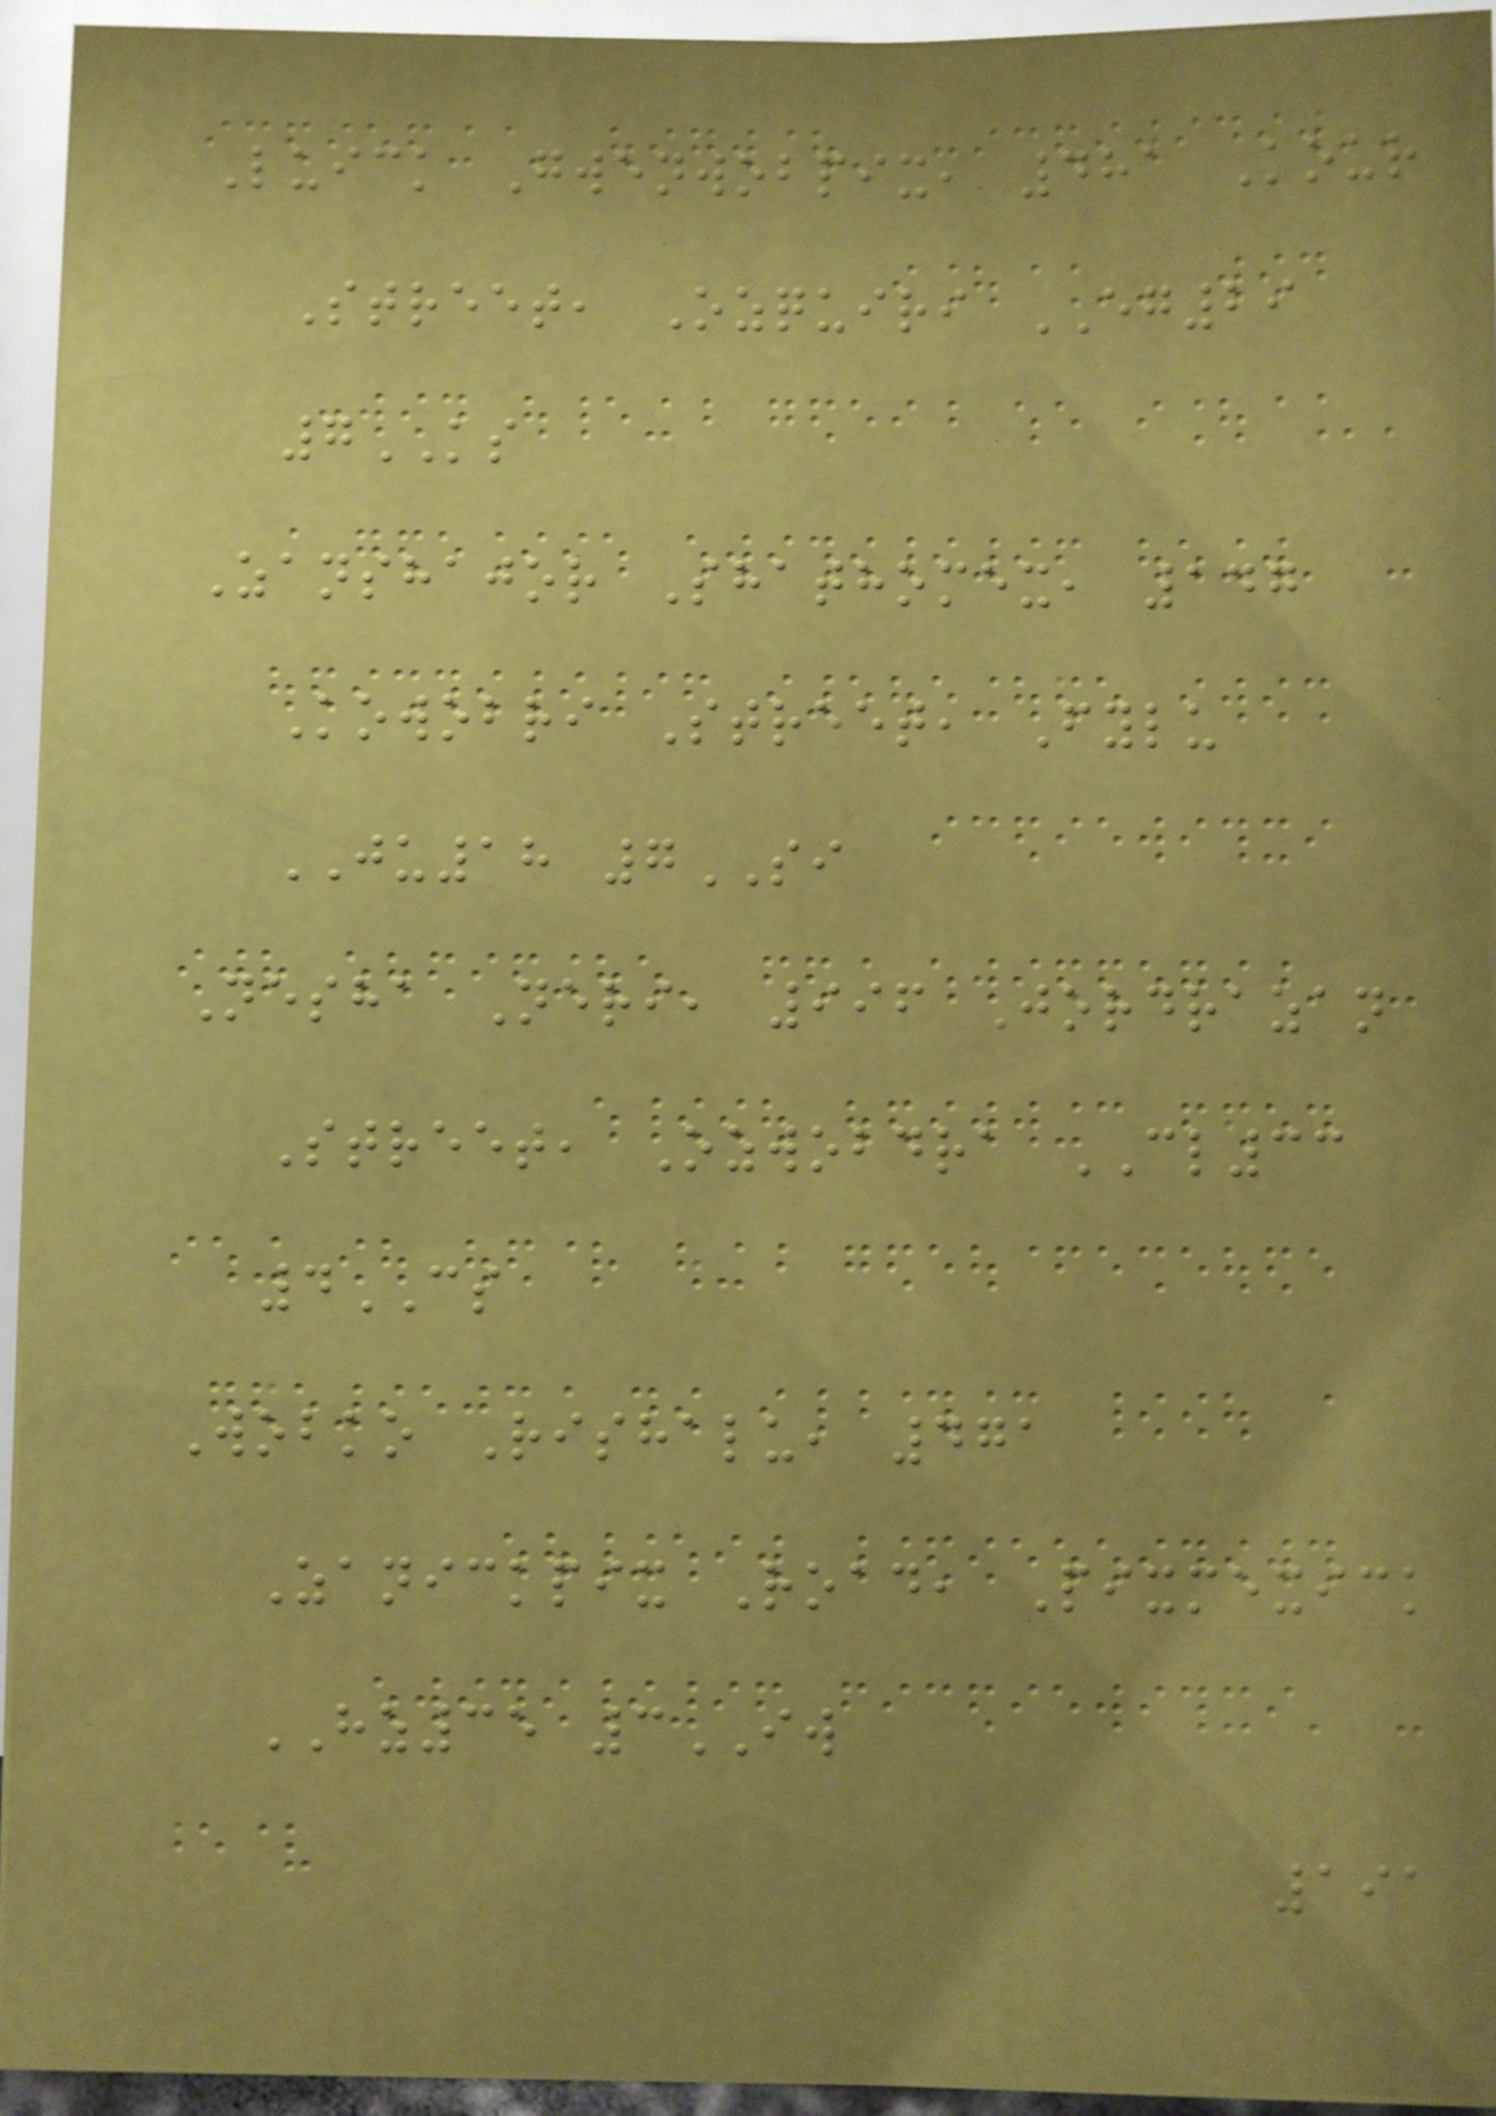Luick Gwenwobpix, 481 Kour
Street, Ozquiri EG29
7KS
Zanshajor Shathomex, 147
Kowobri Street, Fylu
JU18 7SI
Nesha Neri, 996 Jordrazan
Street, Ozwobdra CL33
4CS
Wobko Rishalu, 471
Zanickpix Road, Pixmexick
HZ35 3IW
191
